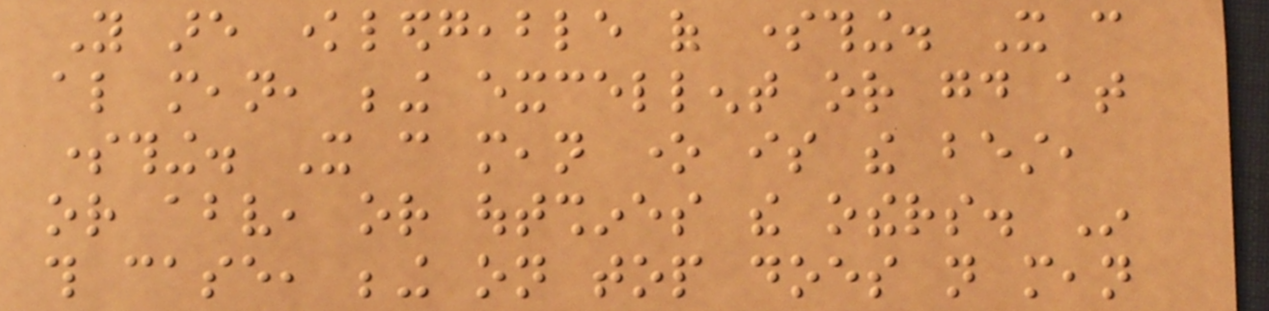You are knowledgeable of something. It can
also mean, being excellent or good at
something. It can mean one is the best,
or above, or outshines the others. In
this case, being on top does not mean
